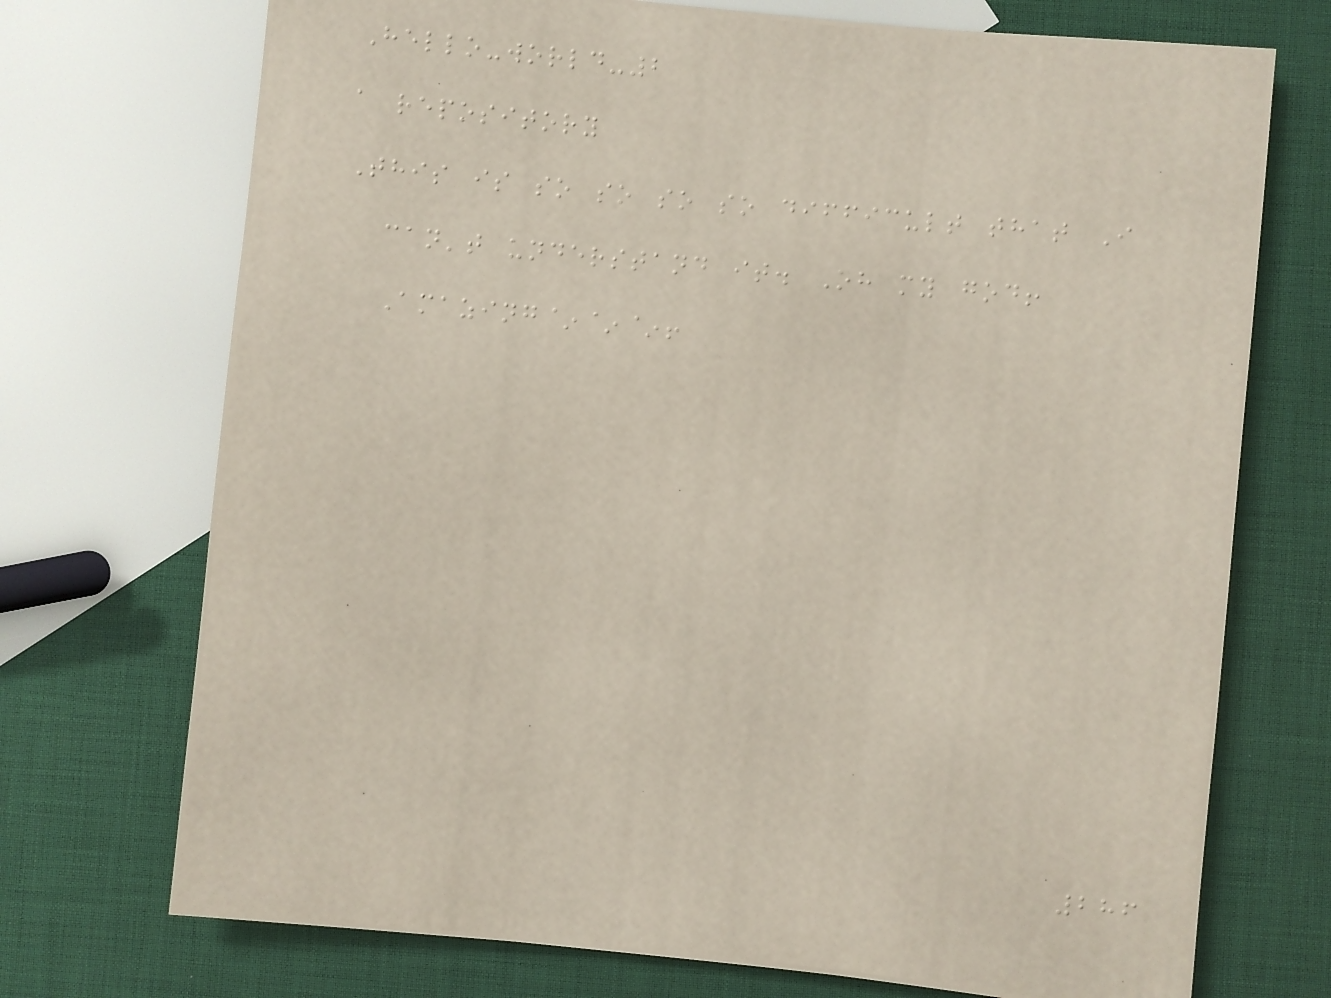Hello-world-2
a repository
This is so so so so difficult that I
can't understand it. Oh my god!
Amazing~~~!
286
